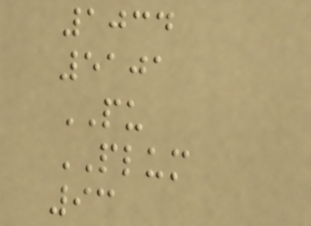1034
5101
PU
PLUM
93
